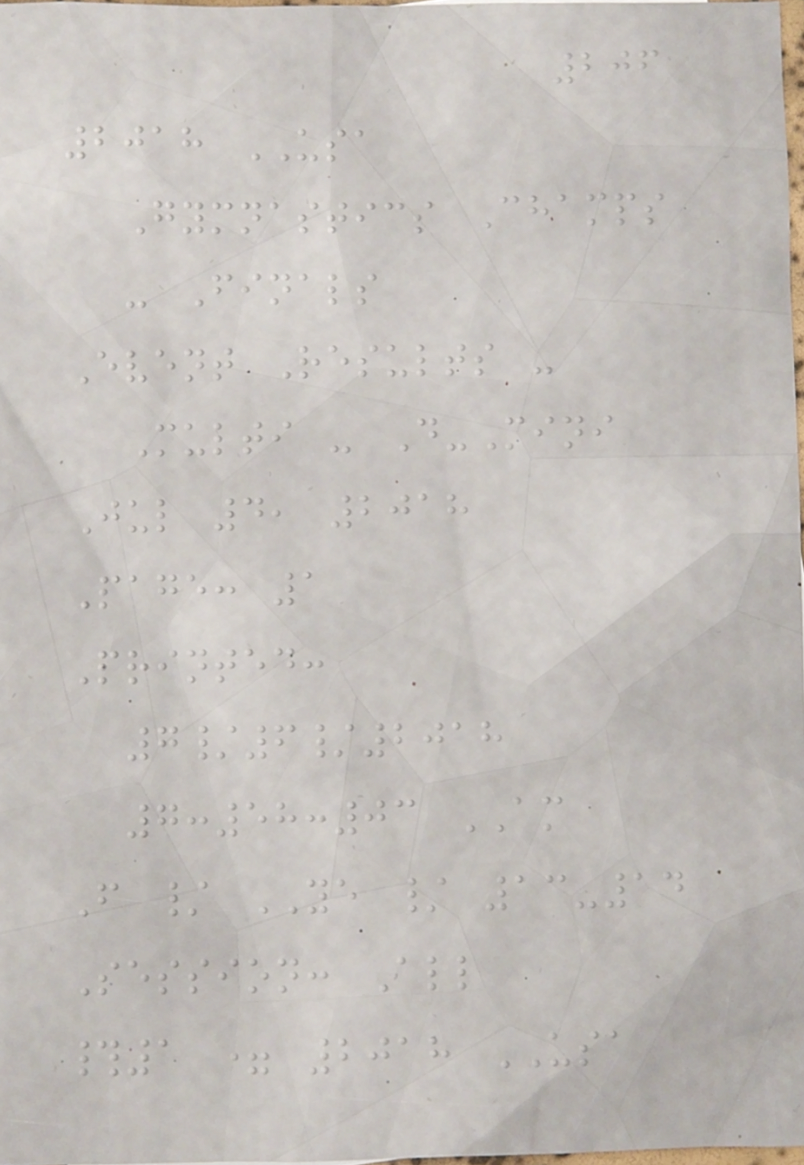206
2018 USA
Gymnastics Champs
- Finals
Event Results -
Multi - D-Mini
Jul 4, 2018
Page: 1
Printed:
7/6/2018
7:58:03 AM
F / YE / 13-14
Session: All
#1 = 2018 USA
